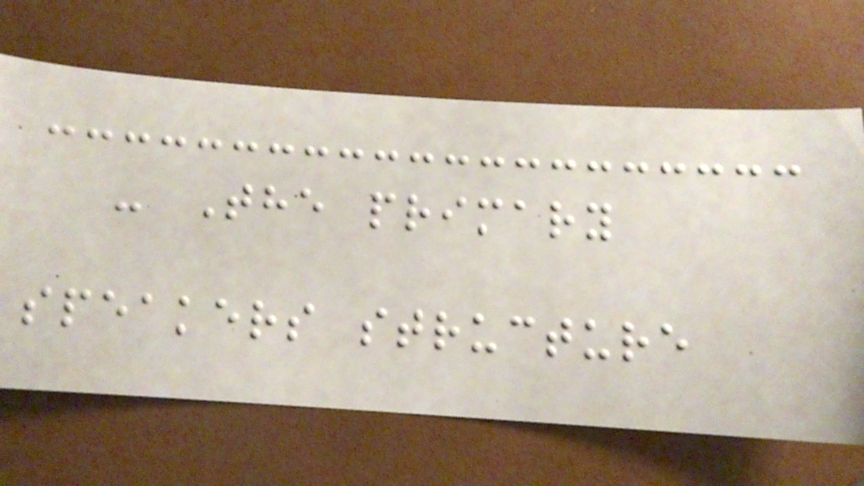- The primary
speakers structure
